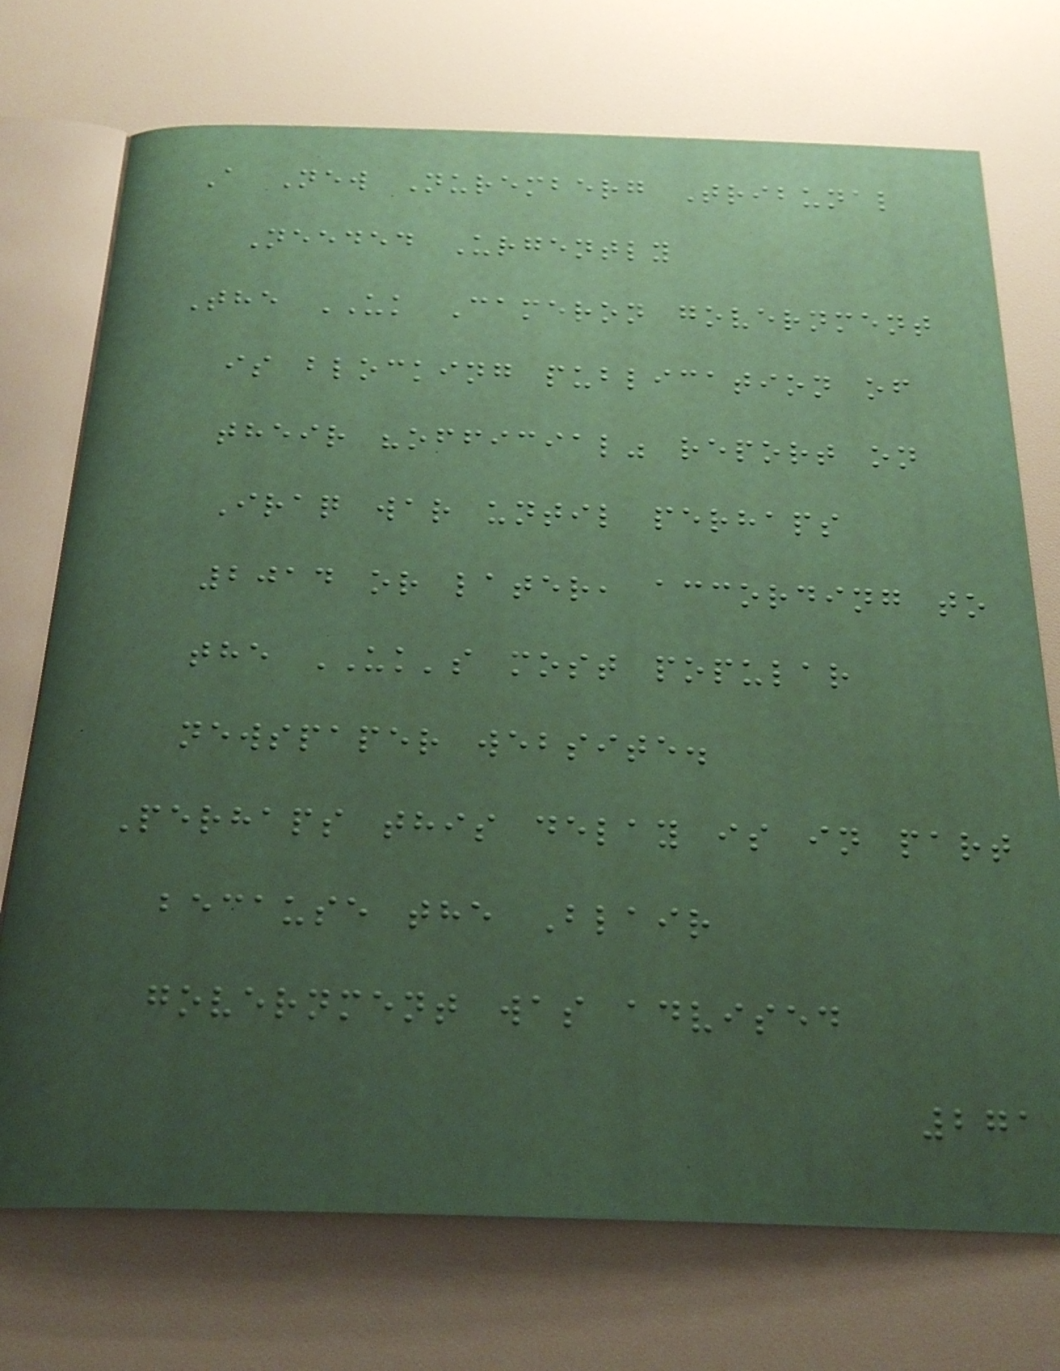A New Nuremberg Tribunal
Needed Urgently
The UK Cameron government
is blocking publication of
their "official" report on
Iraq war until perhaps
2014 or later, according to
the UK's most popular
newspaper website.
Perhaps this delay is in part
because the Blair
government was advised
271
